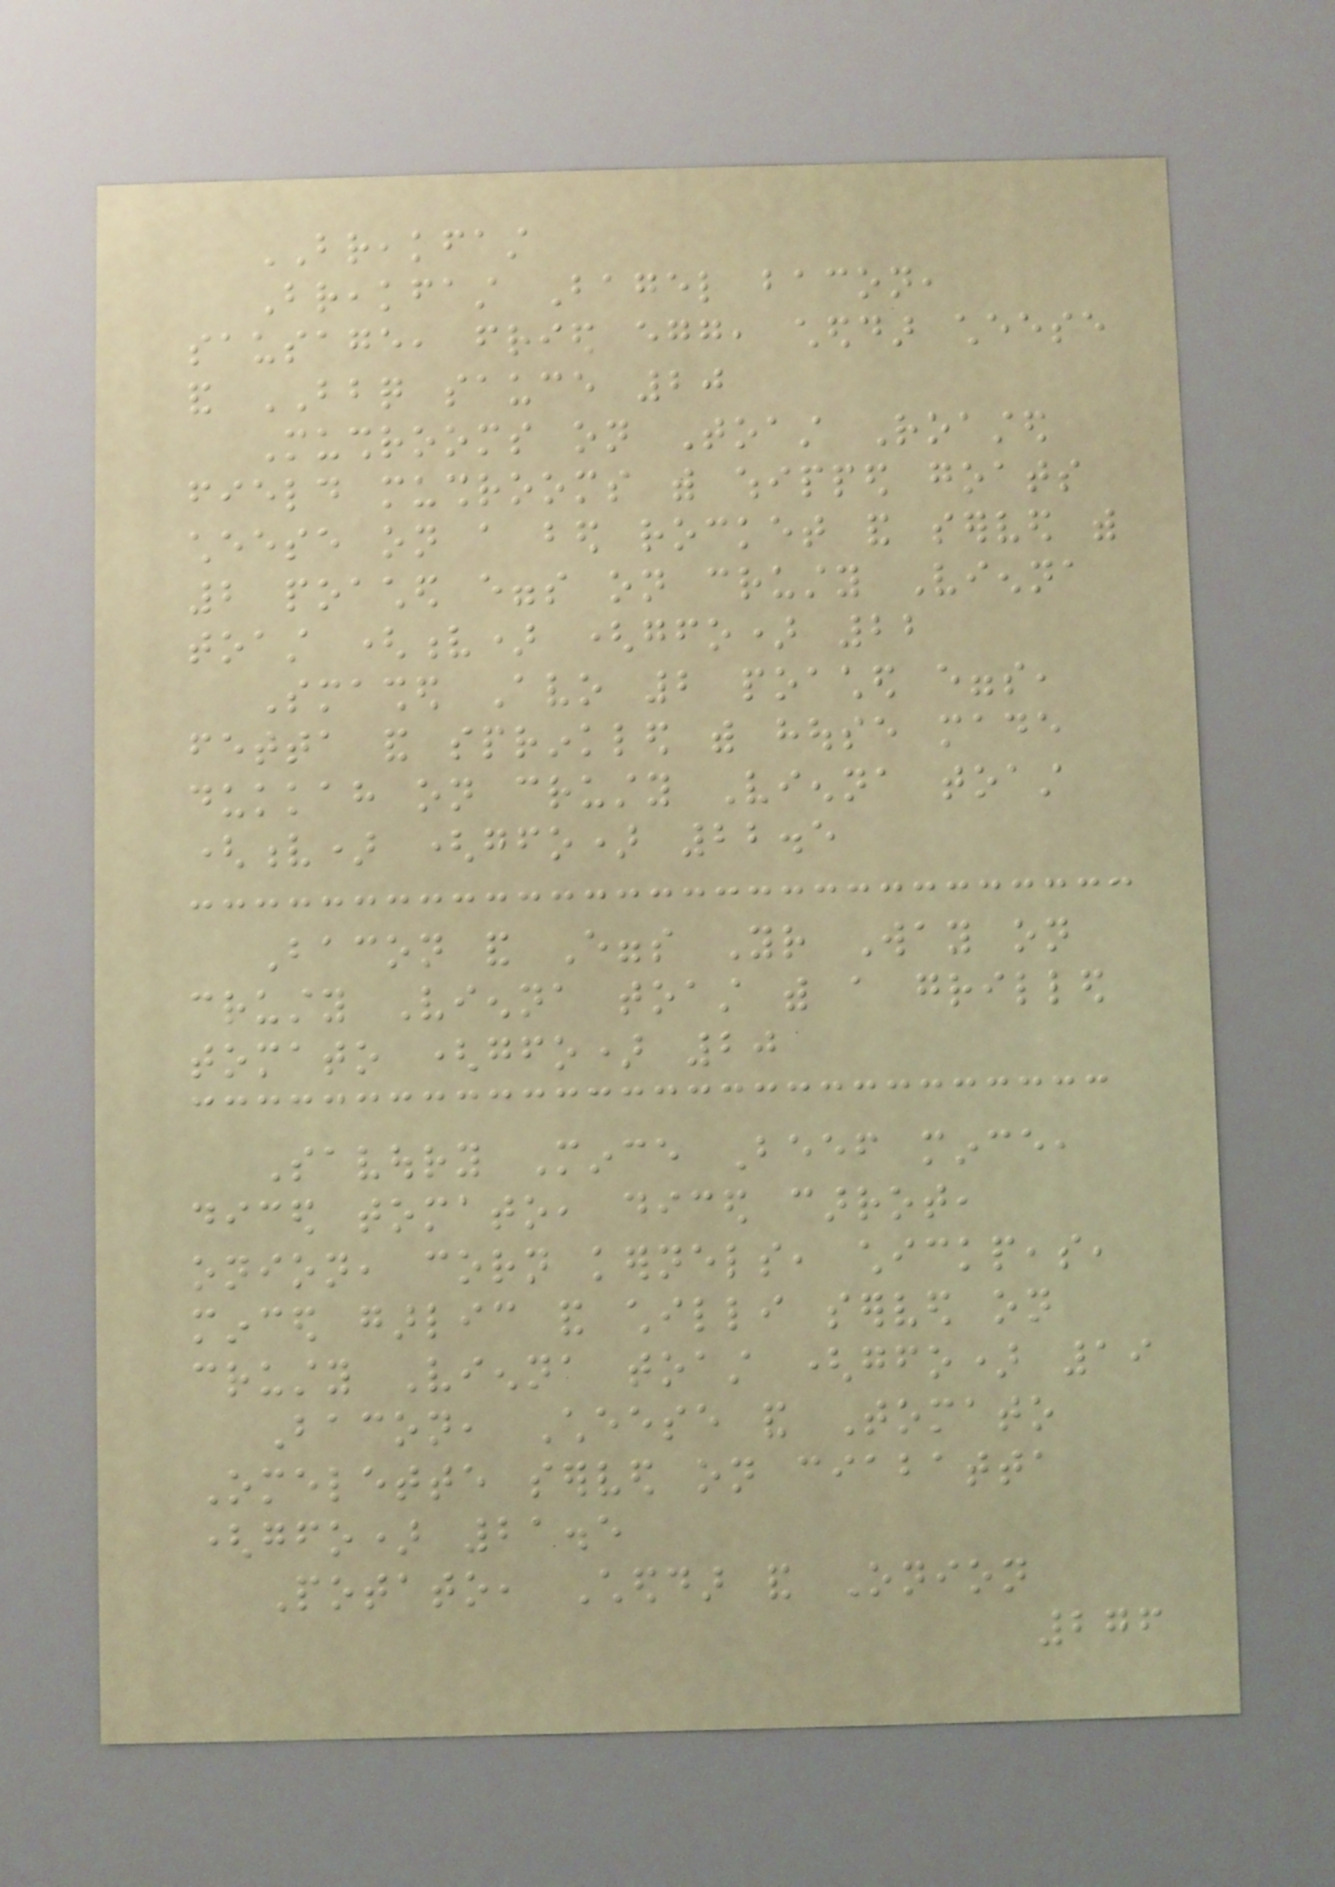BREAKFAST
Breakfast Bagel bacon,
sausage, fried egg, cheddar cheese
and BBQ sauce 20
Mushrooms on Toast Roasted
field mushrooms with whipped goats
cheese on a bed rocket and served with
2 poached eggs on crusty Vienna
toast (v) (gfo) 22
Smashed Avo 2 poached eggs,
fetta and sprinkled with house made
dukkah on crusty Vienna toast
(v) (gfo) 22.5
Bacon and Eggs Your Way on
crusty Vienna toast with a grilled
tomato (gfo) 20
Savoury Mince Beef mince,
diced tomato, diced carrot,
onion, corn kernels, chickpeas,
minced garlic and chilli served on
crusty Vienna toast (gfo) 19
Bacon, Cheese and Tomato
Omelette served on ciabatta
(gfo) 21.5
Potato, Cheddar and Onion
276
